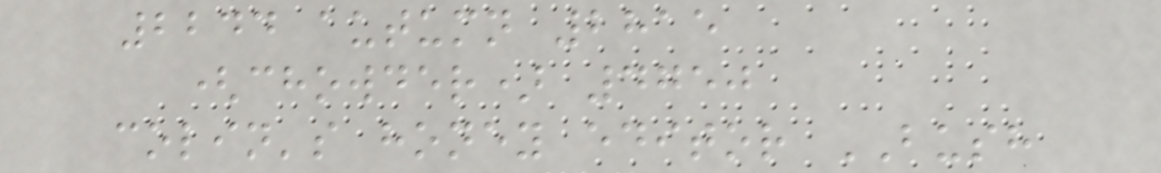2244 autumn 2815
(chowder) 4750
colin's honey editor BUSH
